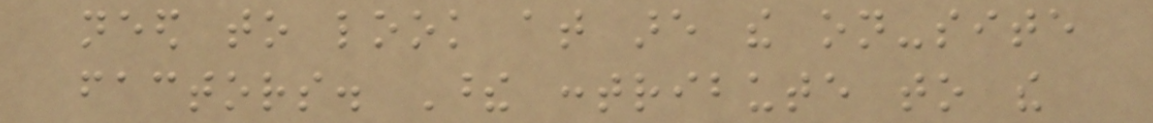need to look at are the on-site
factors. These contribute to the
